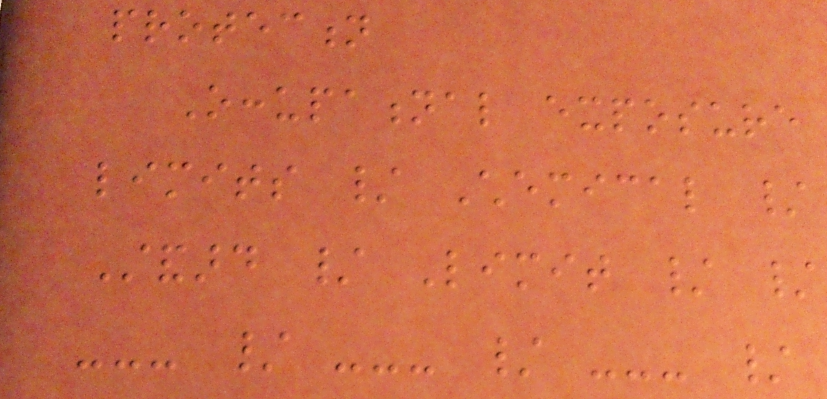protection
Occupational exposure
limits / Chemical /
Standard / Limit / /
--- / --- / --- /
